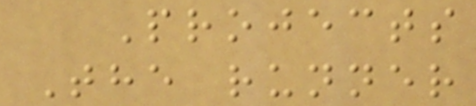Projects
The runner
